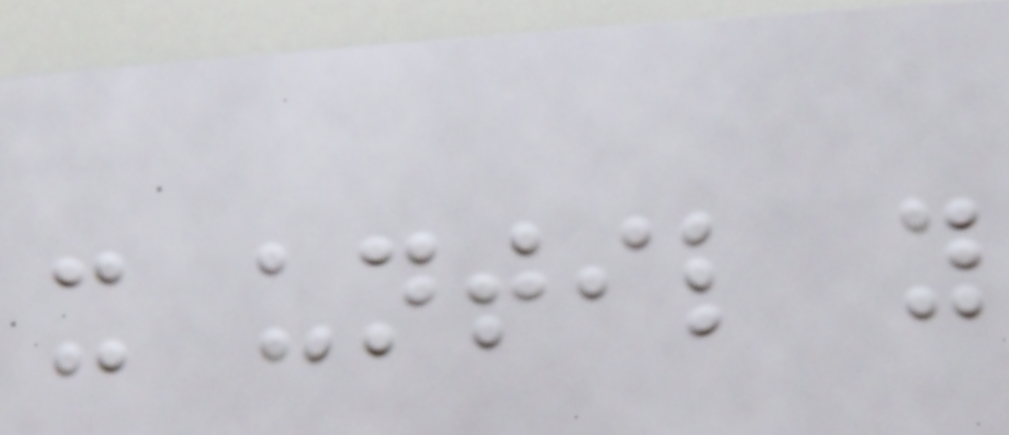it until you
